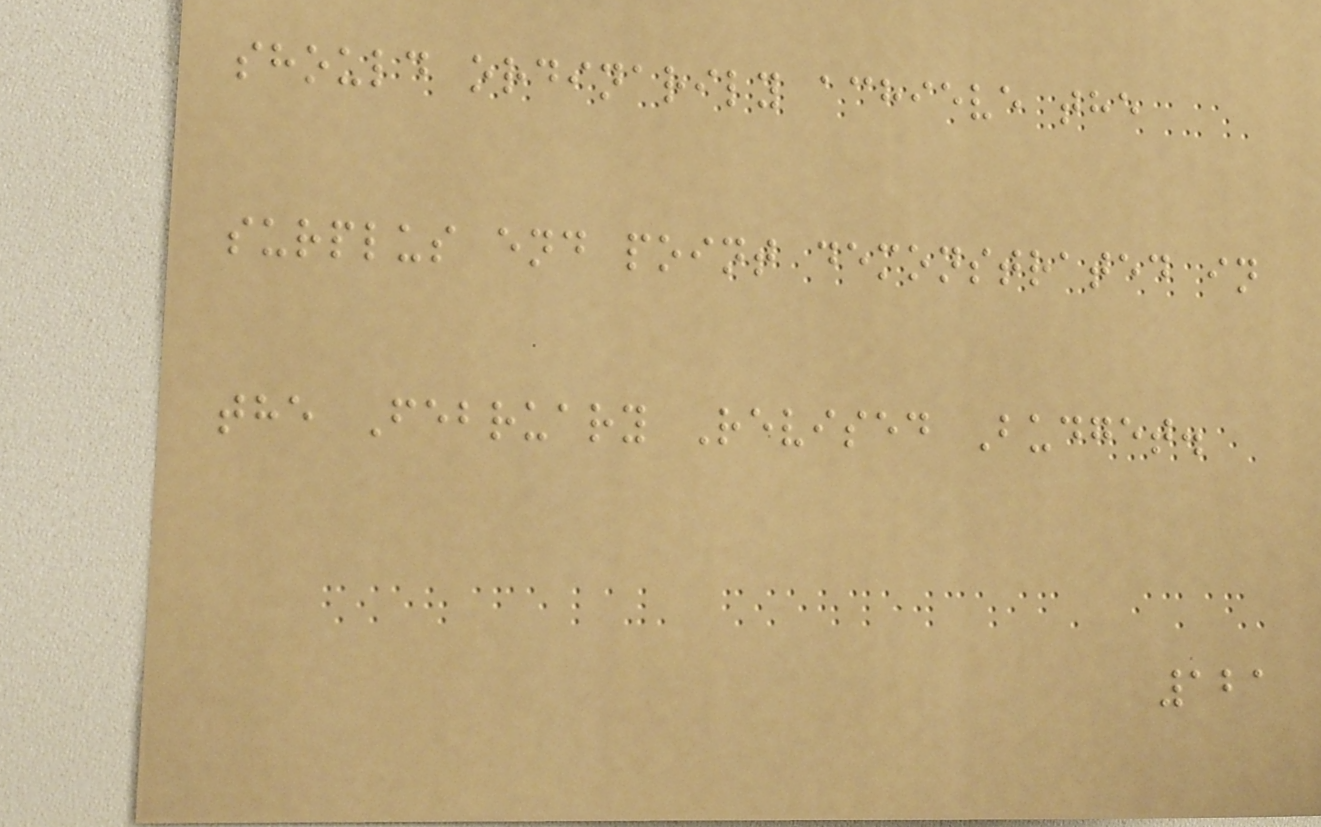should ordinarily achieve the
surplus end point demonstrated in
the February Revised Budget.
121
